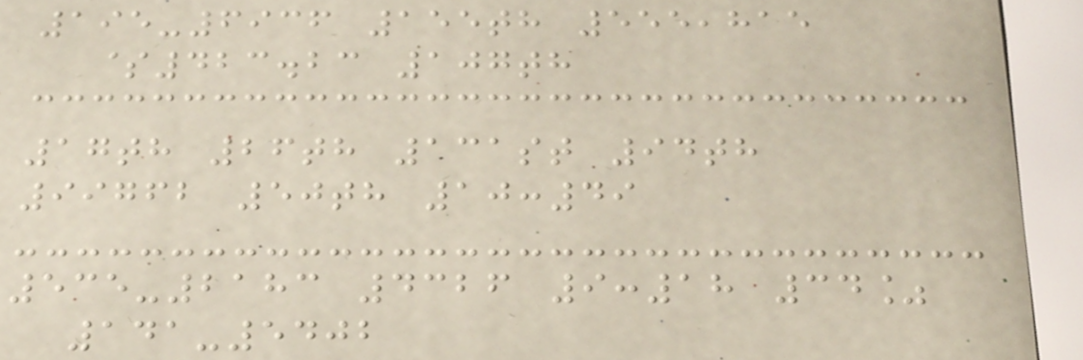195-6936 155th 555,815
$423.23 107th
17th 26th 131st 94th
99762 50th 10:49
535-2183 4326 9:18 34%
141-5402
